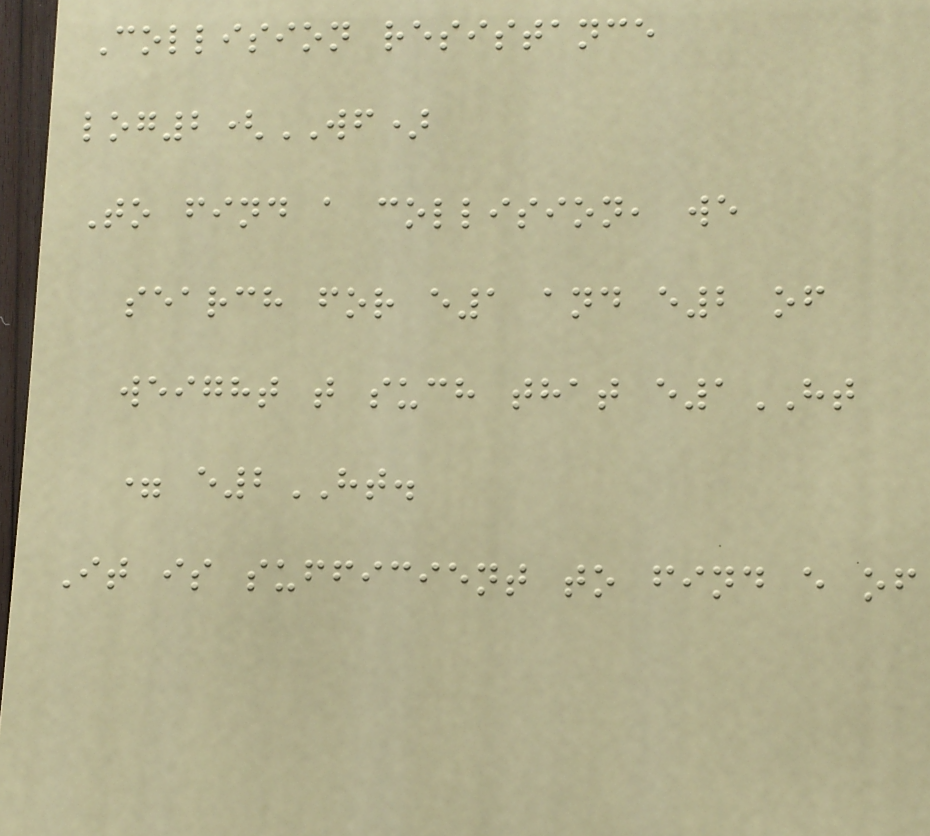Collision resistance
log2(WF)
To find a collision, we
search for e1 and e2 of
weight t such that e1HT
= e2HT.
It is sufficient to find e of
